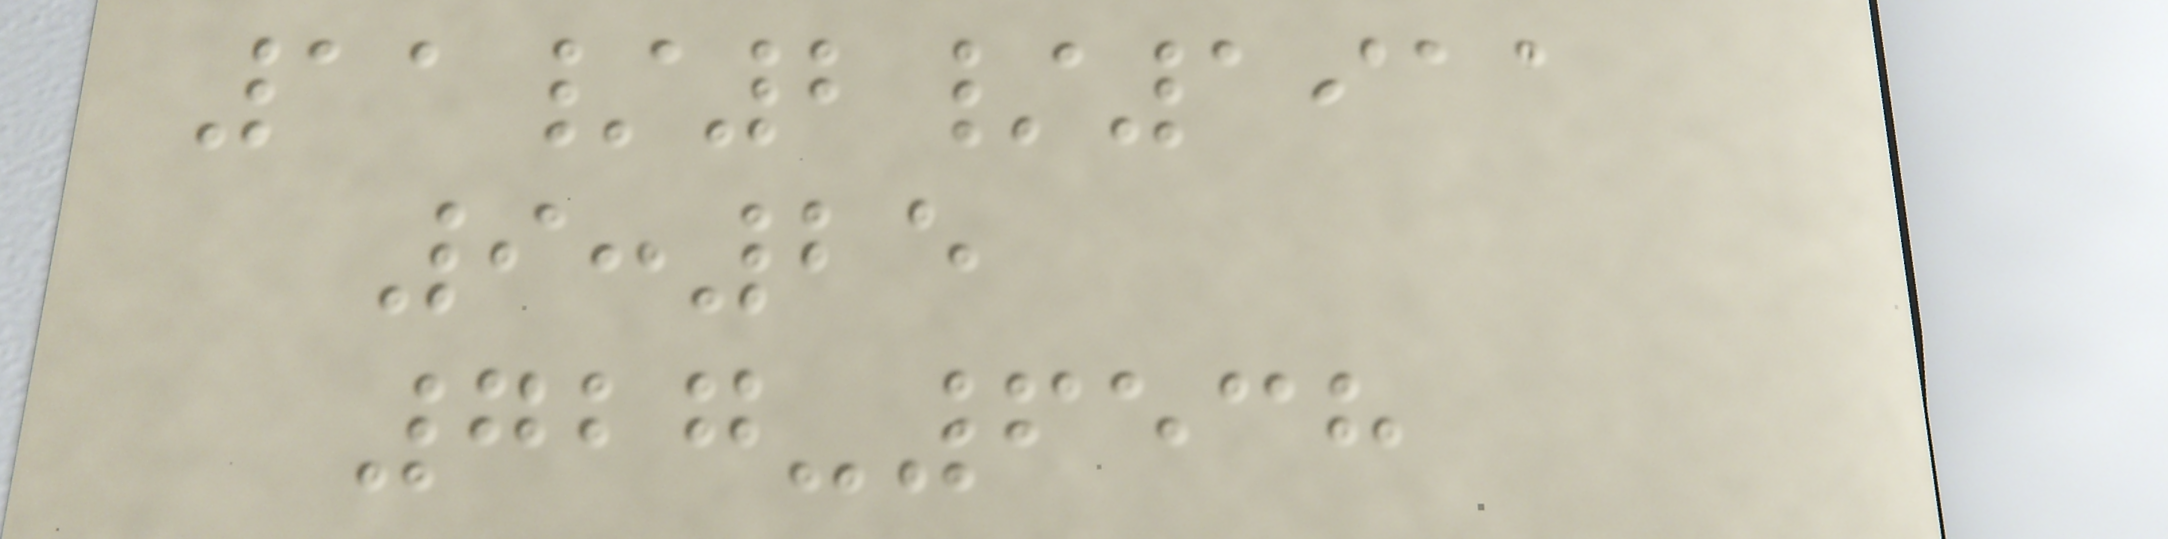11/2/1911
9:25
727-6538
